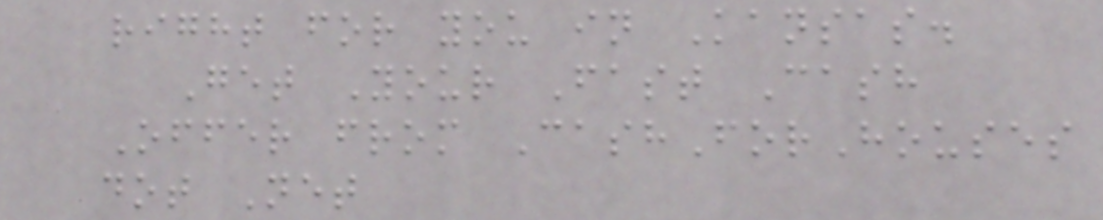right for you in Kansas.
Get Your Fast Cash
Offer from CashForHouses
dot Net
